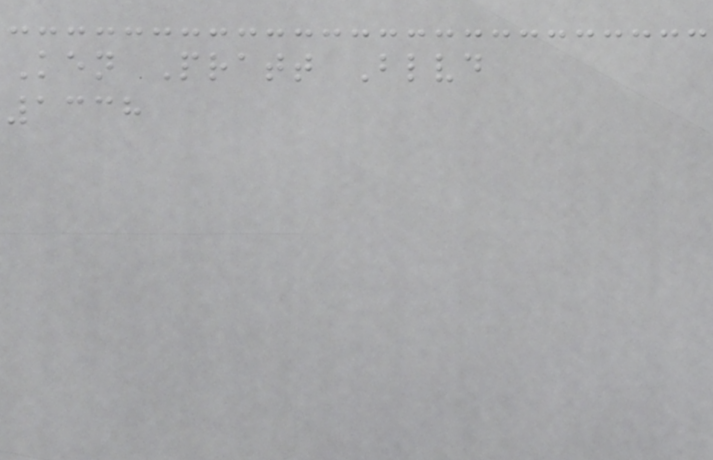Ken Pratt Blvd
1338
